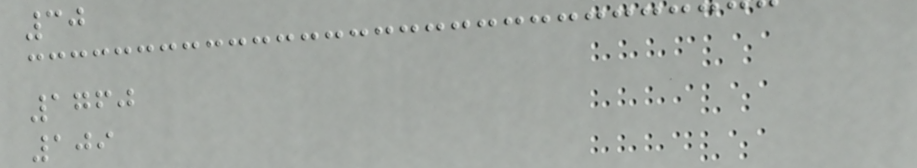30
1760
109
